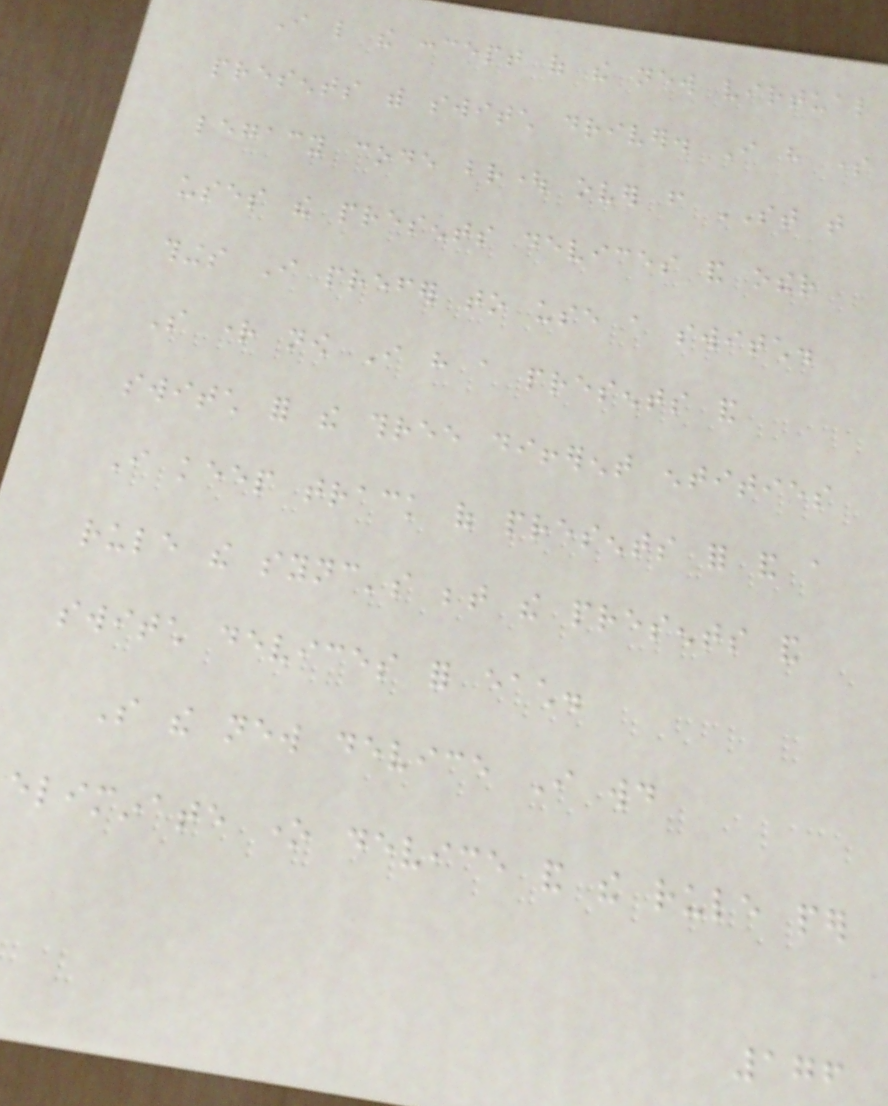I like the concept of the new virtual
presents with switch driver. I have some
legacy code brought over from ST that
uses the presents devices and other
things I prefer to use a switch.
So right now I have a presents and
switch for the three different entities
I keep track of presents for and a
rule the sync's between the presents and
switch devices for each.
So the new device I would
eliminate one device and the rule per
176
